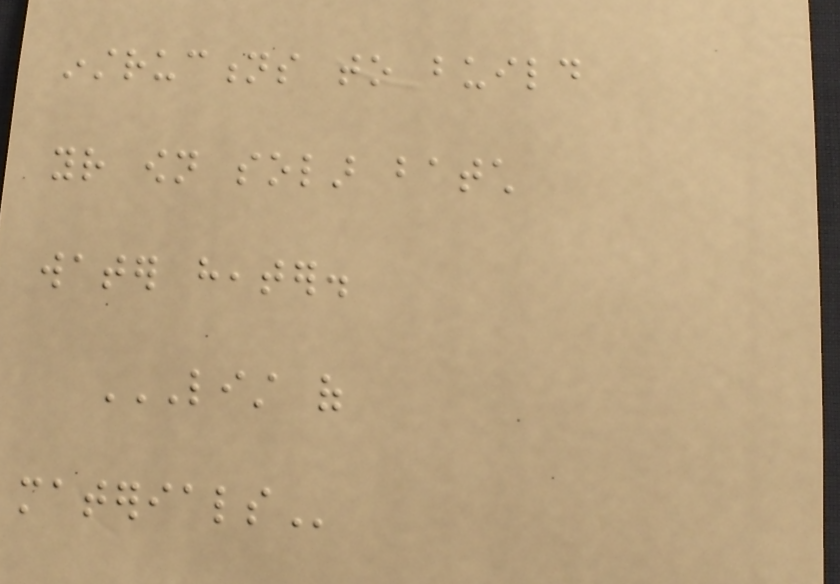instructions to build
your own solar batch
water heater.
LIST OF
MATERIALS
